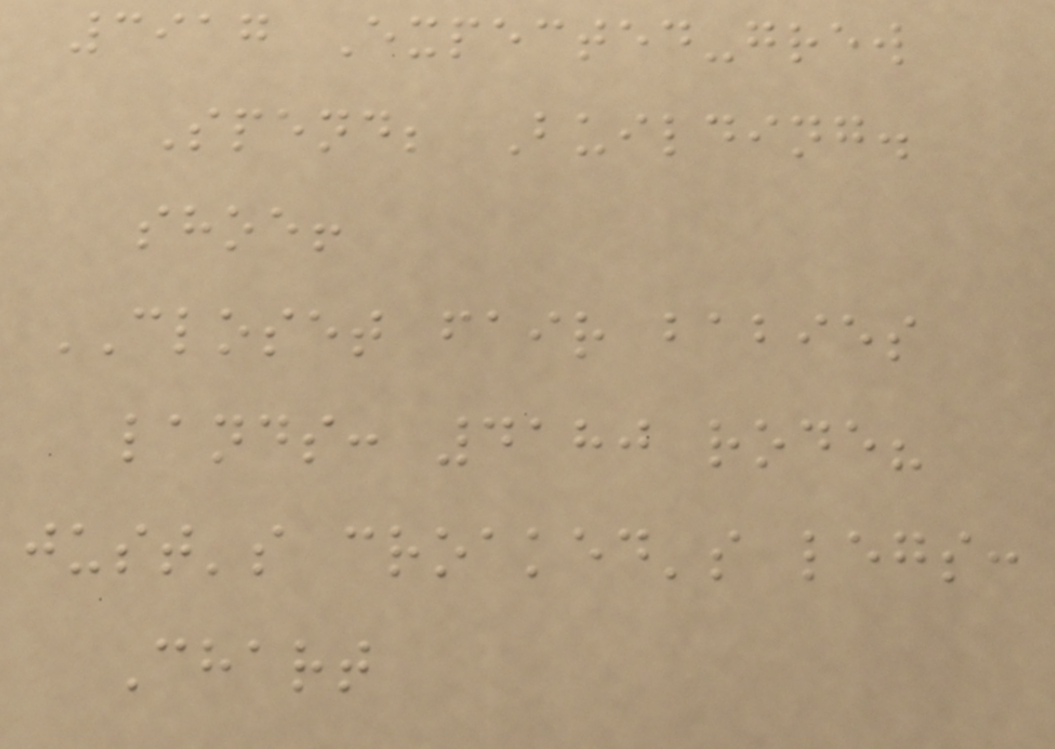3917 Expected-grew
Spend; Building.
shoe!
CLOSET fair babies
lands: 4180 rode?
just's croaked's legs:
Chart
